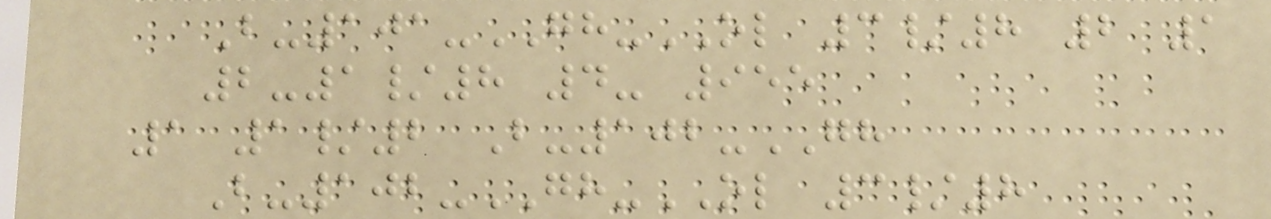B-101-GH-OL 3/8 2 1
2-1/8 4- 955
1 1/2 B-102-GH
B-102-GH-OL 3/8
